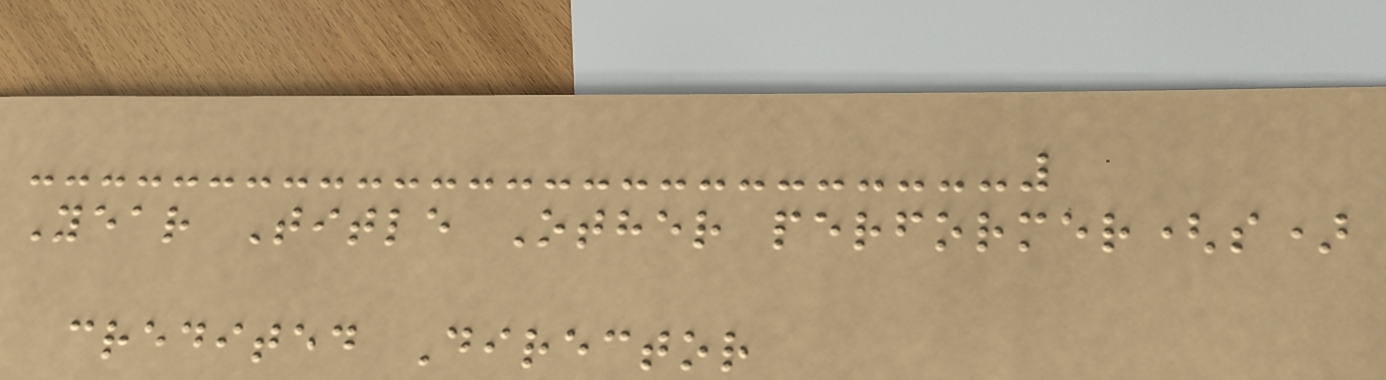Year Title Other performer(s)
credited Director
